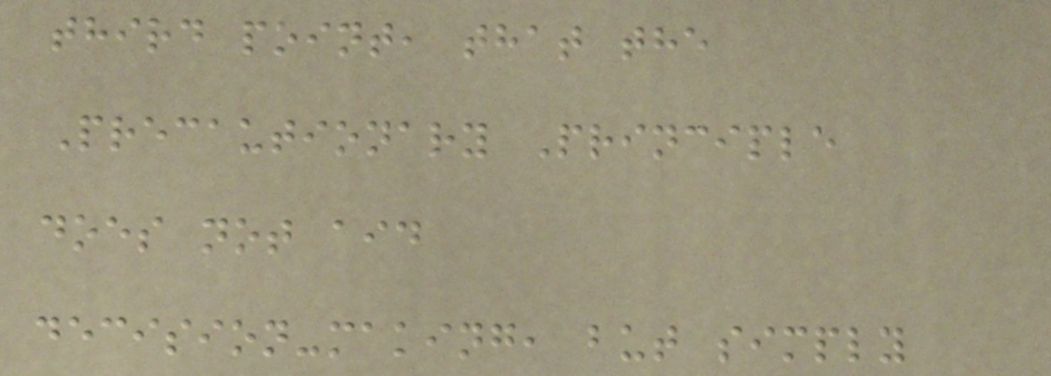third point, that the
Precautionary Principle
does not aid
decision-making, but simply
